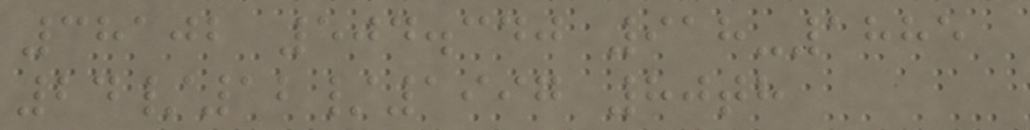38102 504.340 918-1885
24/12/1997 80th
